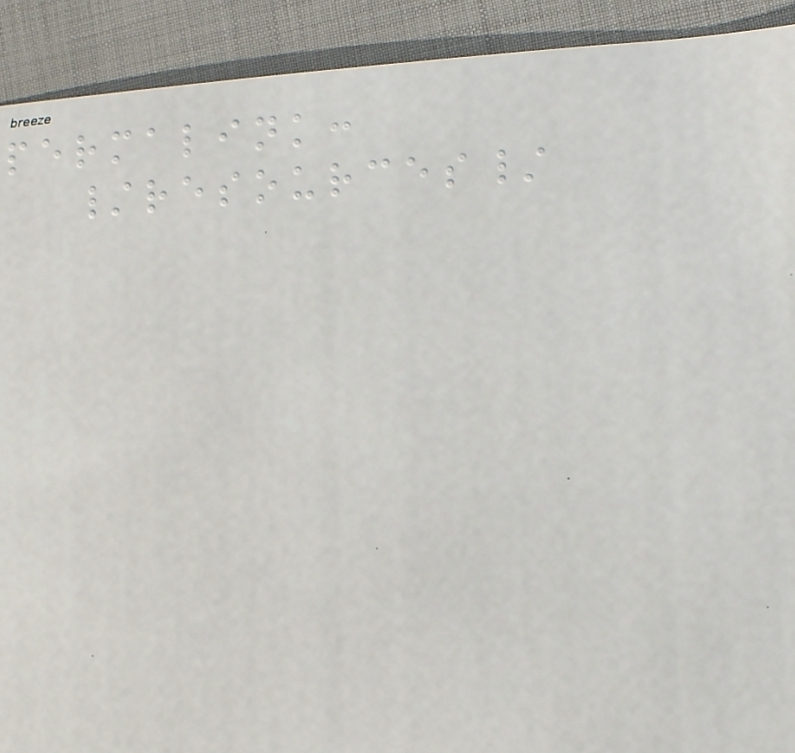permalink:
/resources/
